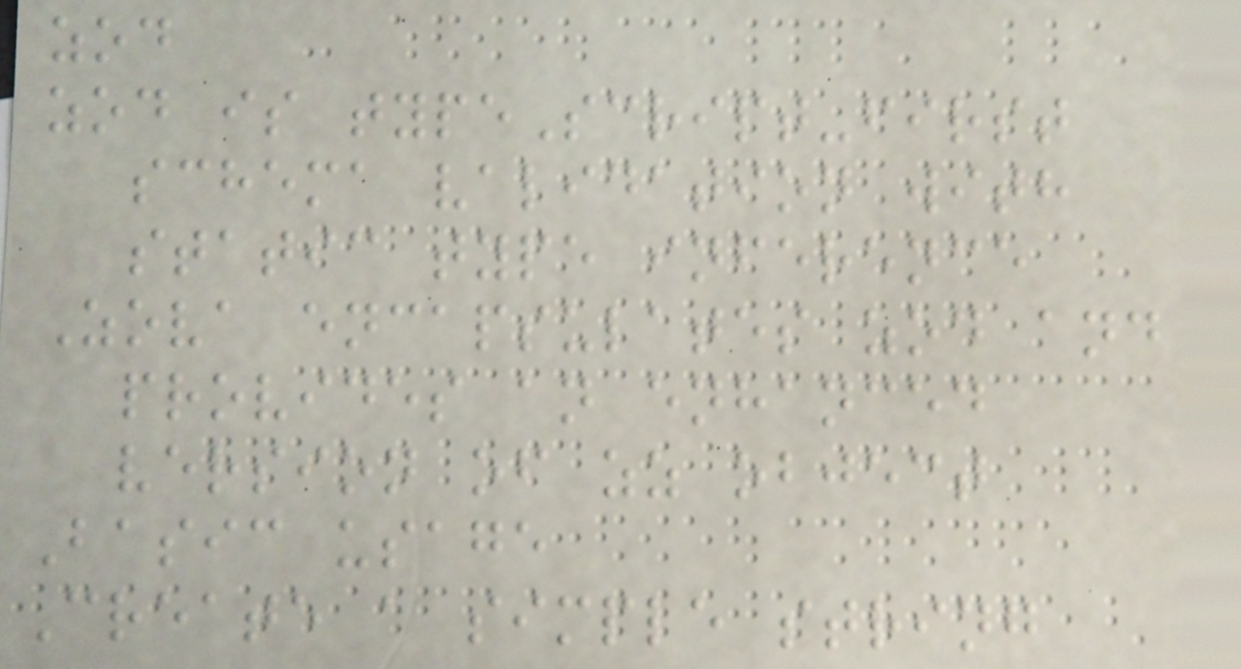zod
zod is typeScript-first
schema validation with
static type inference
Zova encapsulates zod and
provides an enhanced
version of zz object
Basic usage
Create a simple string
